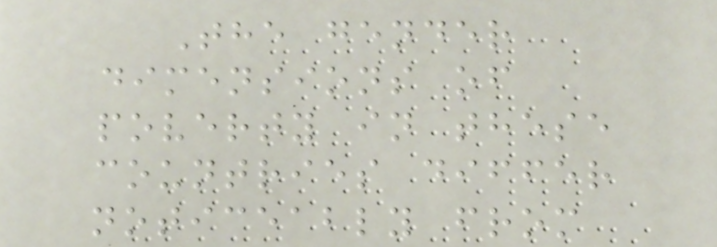The gender
dimensions of
poverty in these
countries differ
noticeably from
